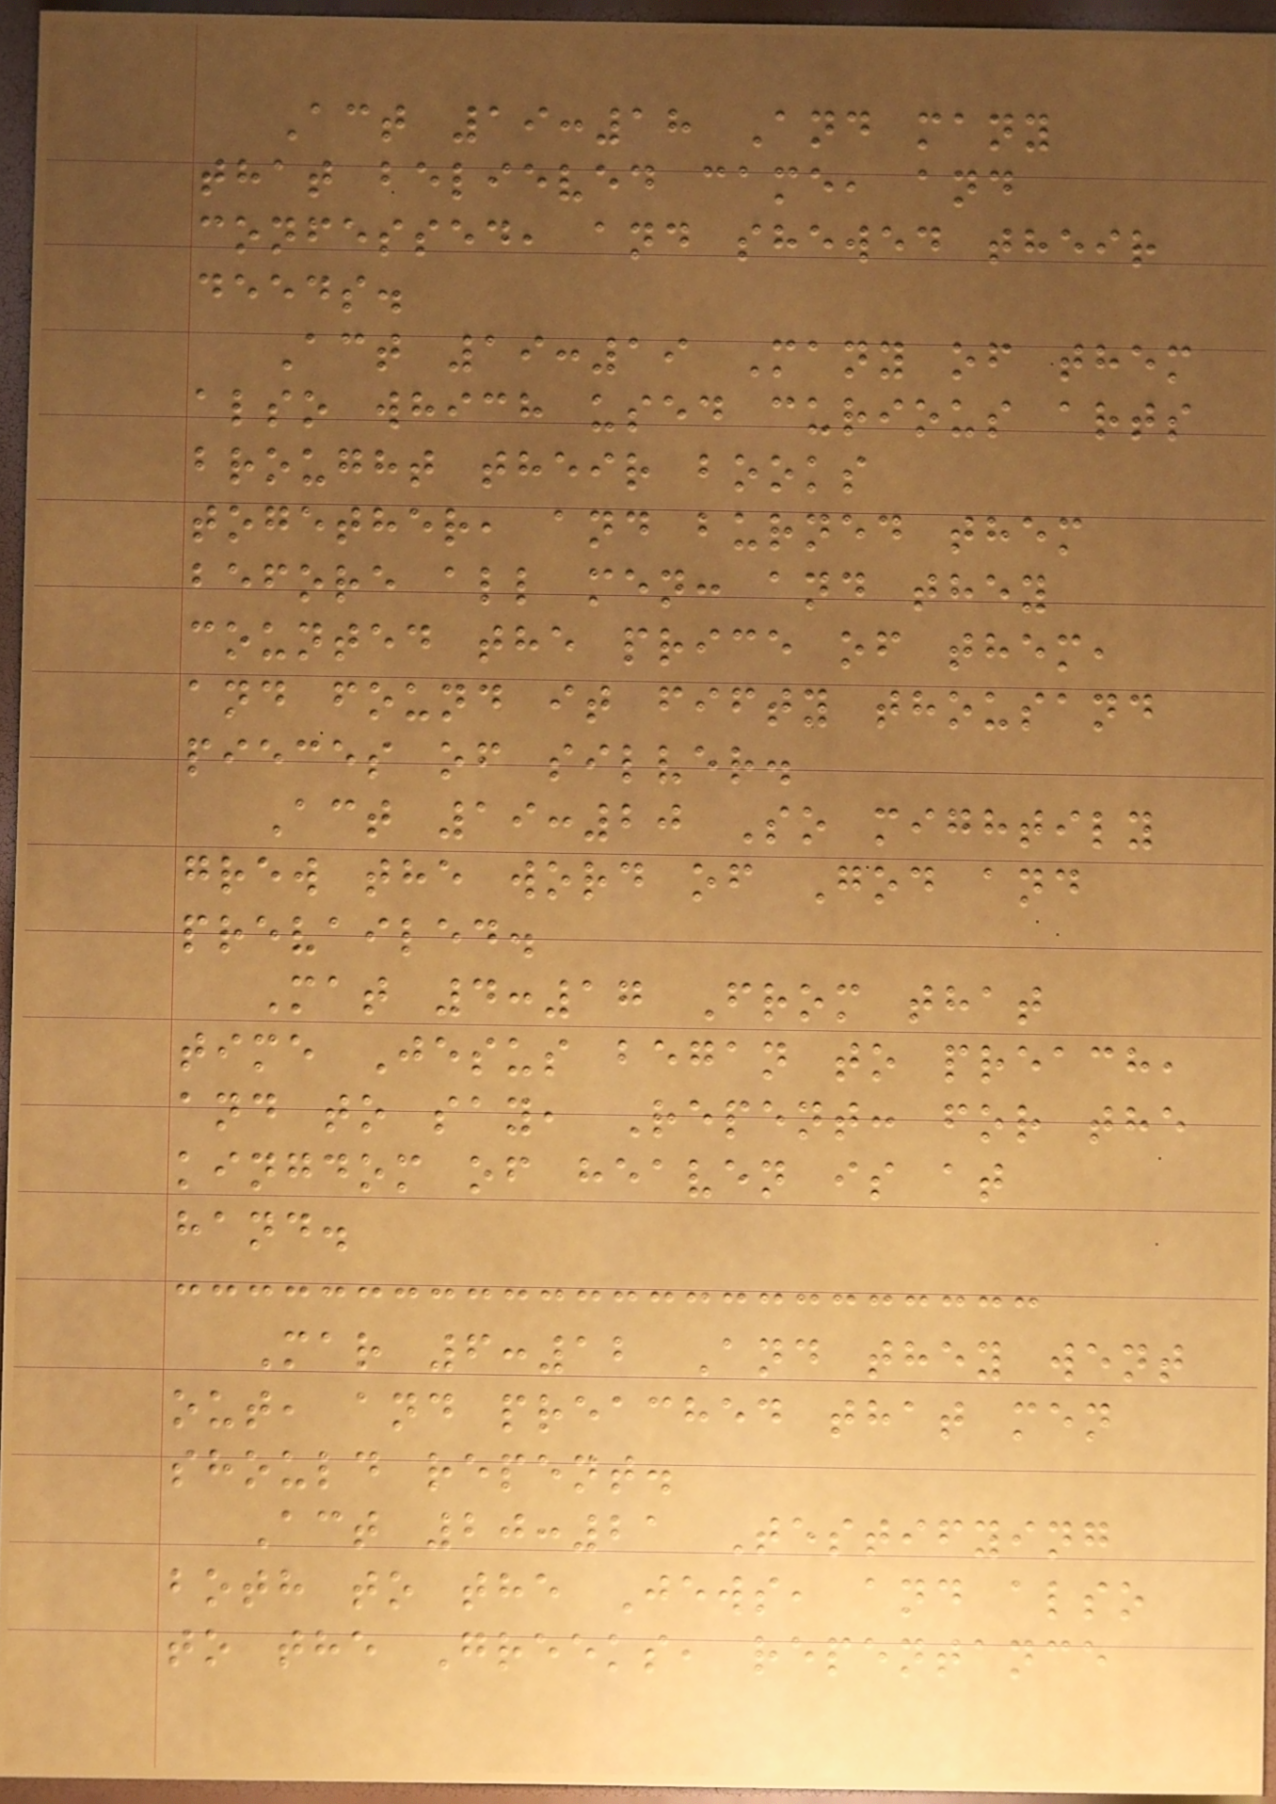Act 19:18 And many
that believed came, and
confessed, and shewed their
deeds.
Act 19:19 Many of them
also which used curious arts
brought their books
together, and burned them
before all men: and they
counted the price of them,
and found it fifty thousand
pieces of silver.
Act 19:20 So mightily
grew the word of God and
prevailed.
Mat 4:17 From that
time Jesus began to preach,
and to say, Repent: for the
kingdom of heaven is at
hand.
Mar 6:12 And they went
out, and preached that men
should repent.
Act 20:21 Testifying
both to the Jews, and also
to the Greeks, repentance
